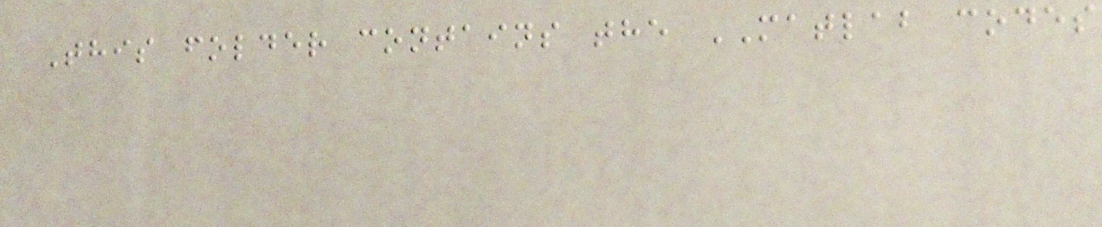This folder contains the MATLAB codes
